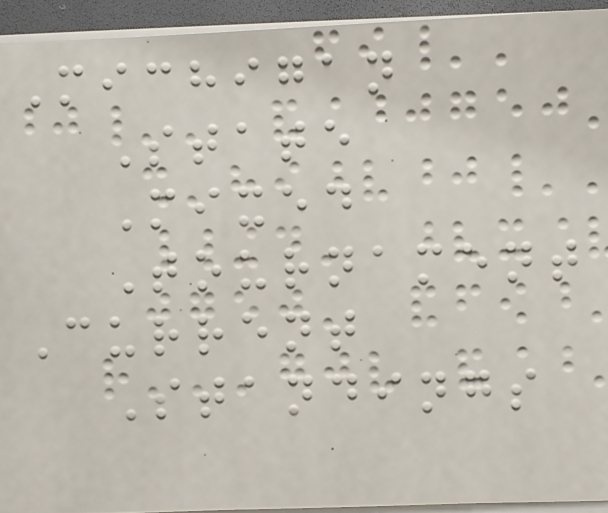Michigan
State
Mixed
Tournament
Current
Standings
